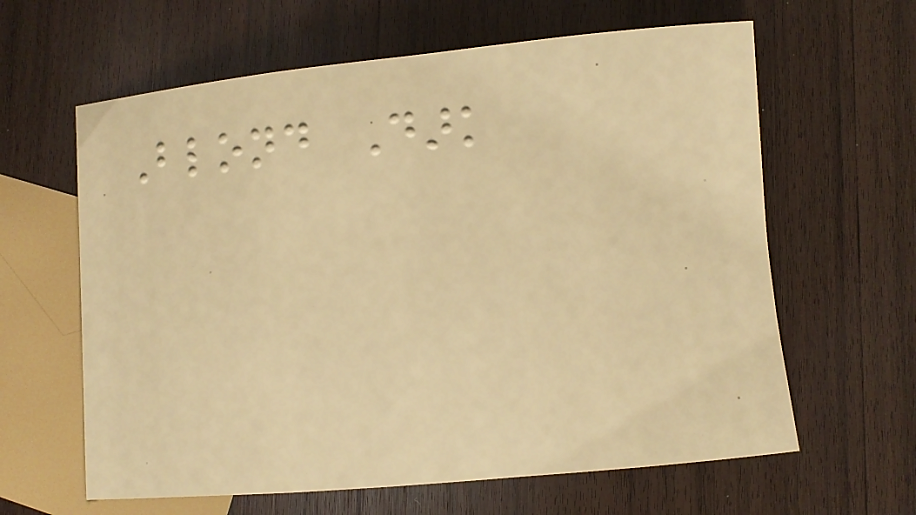Blond Dark
